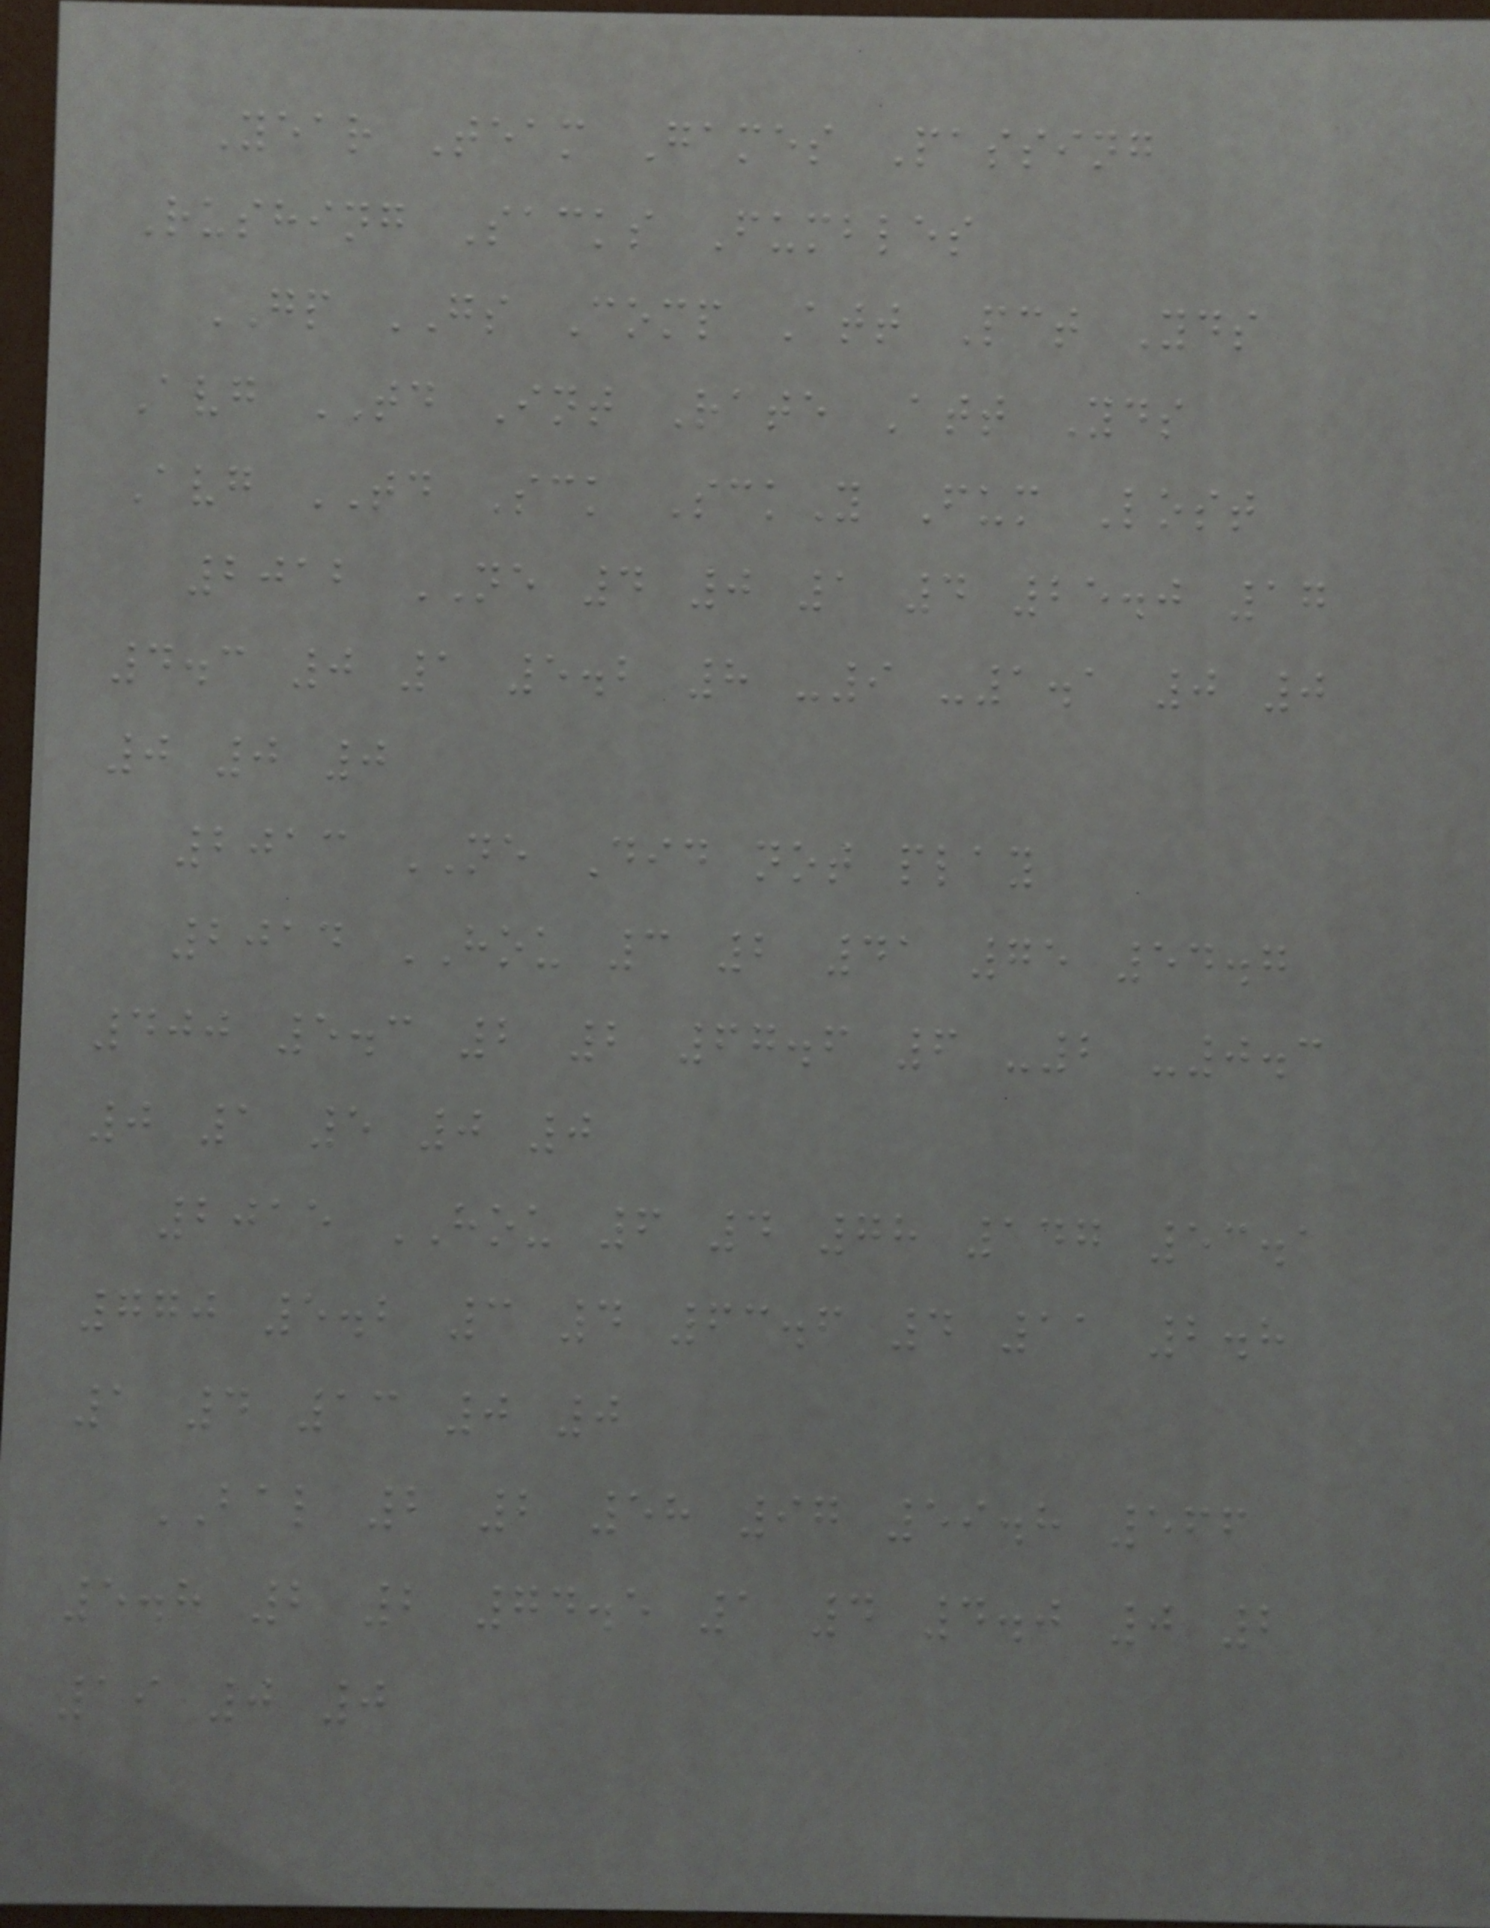Year Team Games Passing
Rushing Sacks Fumbles
GP GS Comp Att Pct Yds
Avg TD Int Rate Att Yds
Avg TD Sck SckY Fum Lost
2012 NE 4 0 1 4 25.0 17
4.3 0 1 5.2 8 -9 -1.1 0 0
0 0 0
2013 NE Did not play
2014 HOU 3 2 41 75 54.7
400 5.3 2 2 67.6 6 -2 -0.3
0 1 5 0 0
2015 HOU 6 4 78 147 53.1
770 5.2 3 4 63.6 4 11 2.8
1 4 13 0 0
BAL 2 2 58 97 59.8 566
5.8 2 2 74.5 1 4 4.0 0 2
19 0 0
